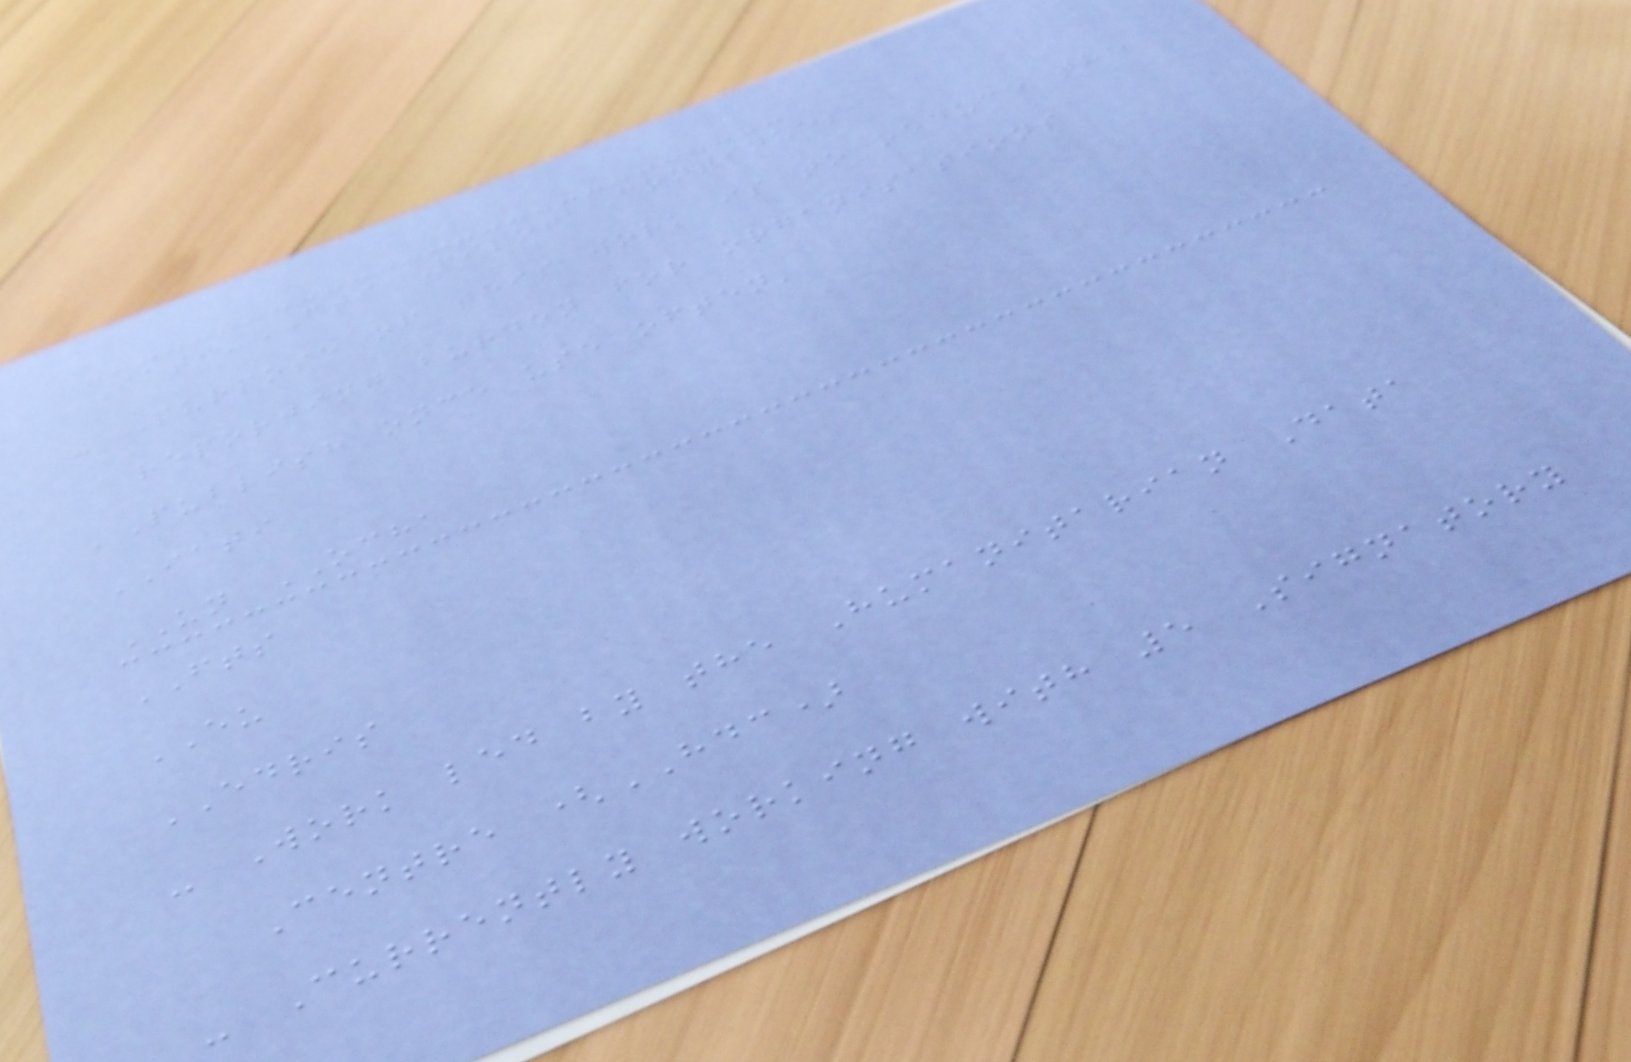IATI-FTS Pilot Continues
- Purpose of this work is to reduce the
reporting burden for organisations
'Publish once use often'
IATI
UN OCHA
FTS
EU
EDRIS
- Work led by the Humanitarian Data
Centre (HDC)
- Currently working with 5 Signatory
